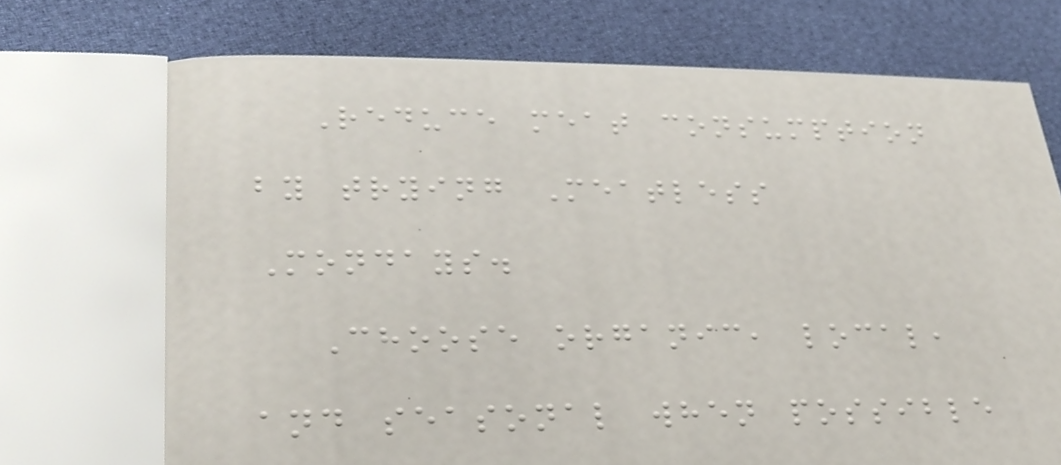Reduce meat consumption
by trying Meatless
Mondays.
Choose organic, local,
and seasonal when possible
